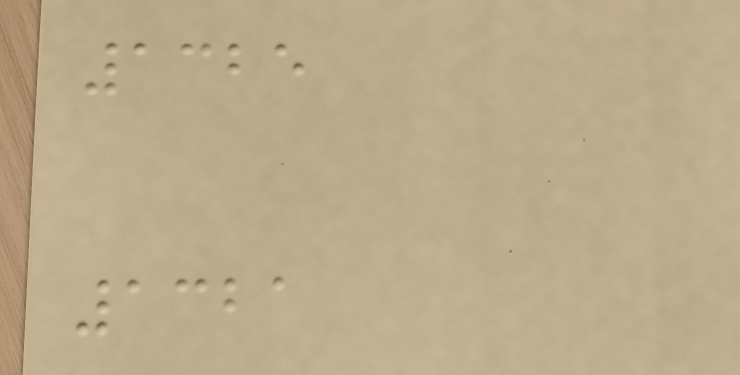1325
1321
